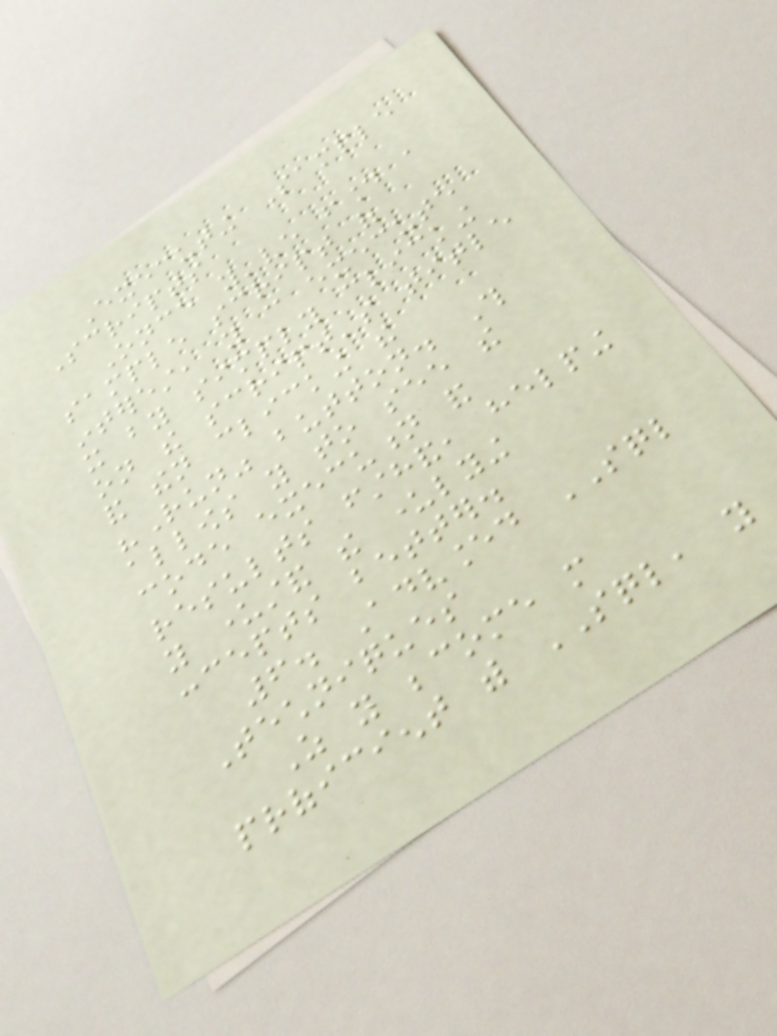Executing Sample
Scripts
Once you've found a
sample script of
interest, you can execute
it by simply clicking
on the script's title
and then clicking the
"Run" button. This
allows you to see the
code execution and
results firsthand, helping
you understand the underlying
concepts better.
6. Advanced SQL
Techniques
As you become more
proficient with SQL, you
